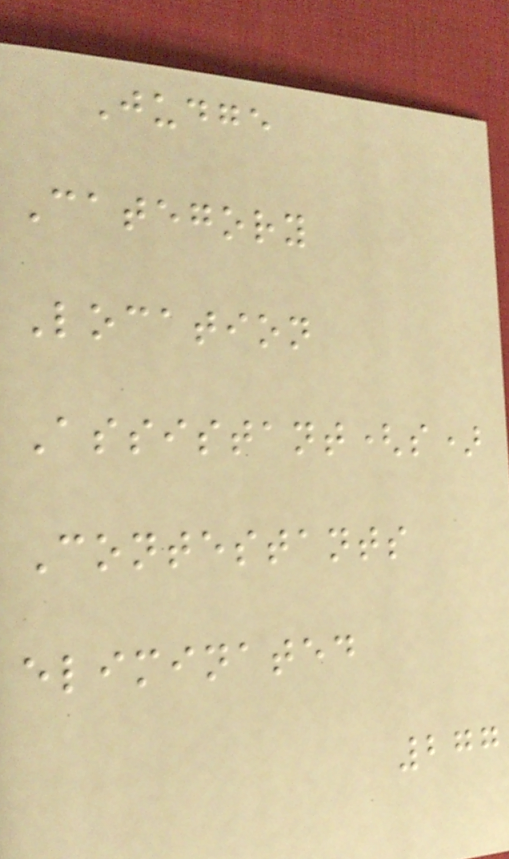Judge
Category
Location
Assistant(s)
Contestants
eliminated
277
